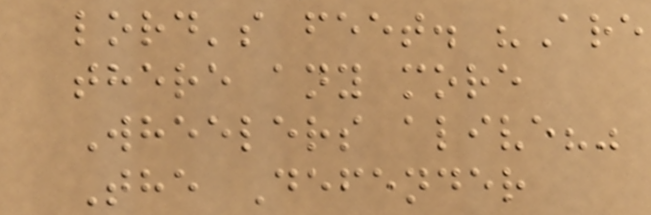lord's feet. "Are
there any more
Wheelers alive?"
The Defender
